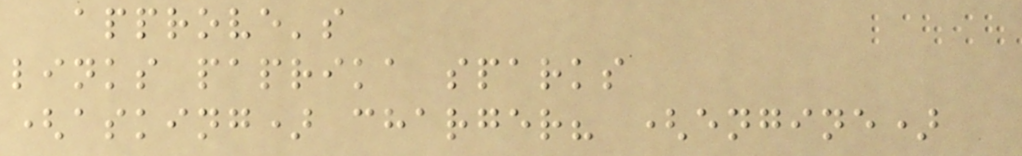approve's
links paprika sparks
(asking) charger? (engine)
